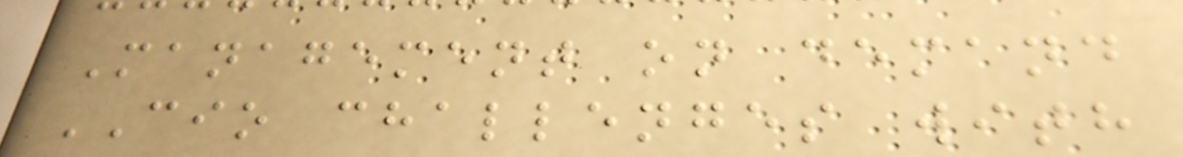Management on demand
CIO challenges with
